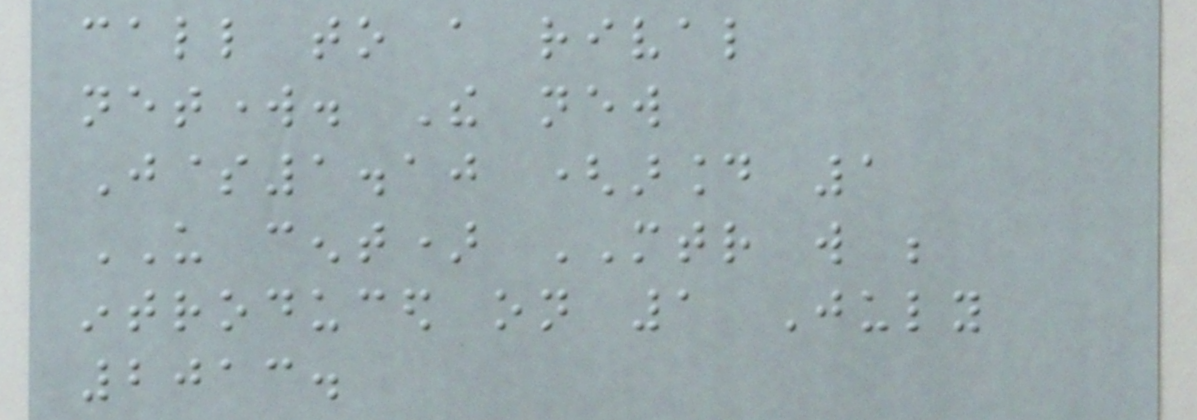call to a rival
network. The new
J$1.10 (around 1
US cent) MTR will be
introduced on 1 July
2013.
